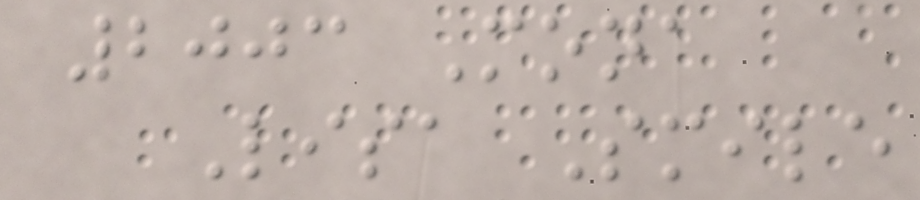2003 Mona
Lisa Smile
